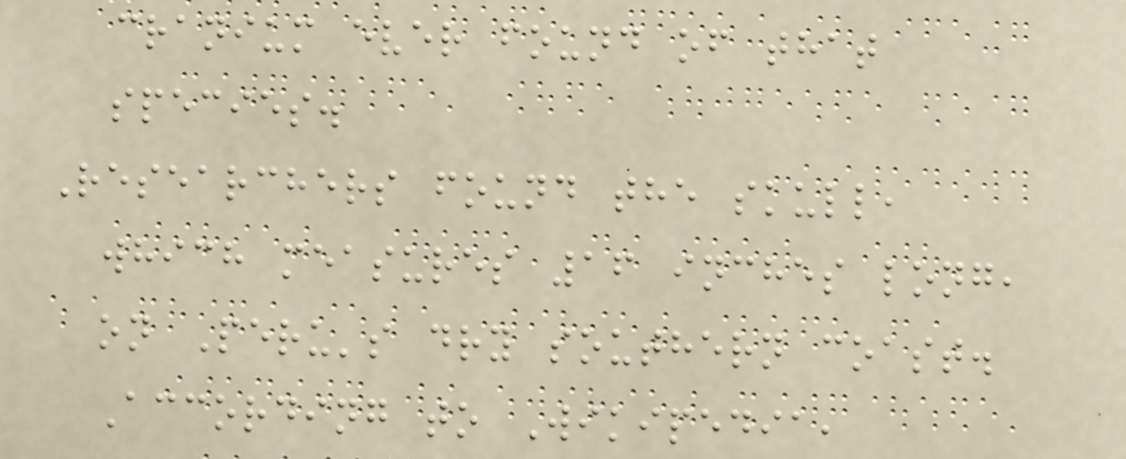cranium ever found of that
species.
Researchers found the skull,
which measures 16 inches long,
on Peru's dry southern coast.
According to Wikipedia,
